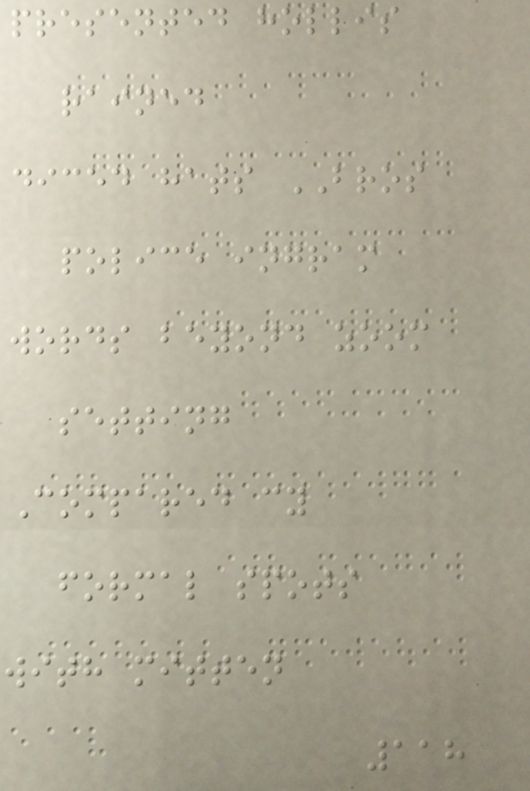presented hollis
rained
diced hats BROS
police ingram
words beyond zoom
setting
Compared cy
formal spots
with mitten
118
